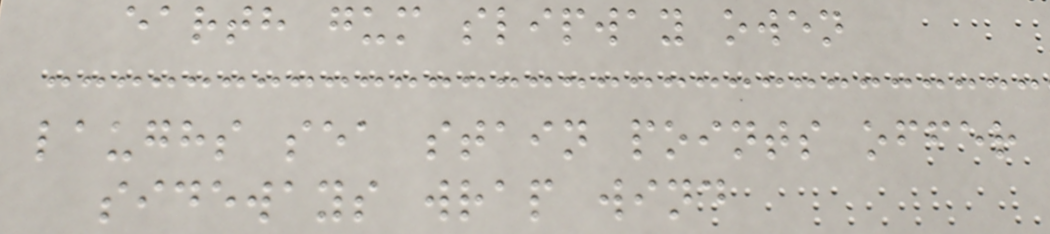earth gum slipway owen
laughs sea stain points offer
sideways wrap wind
